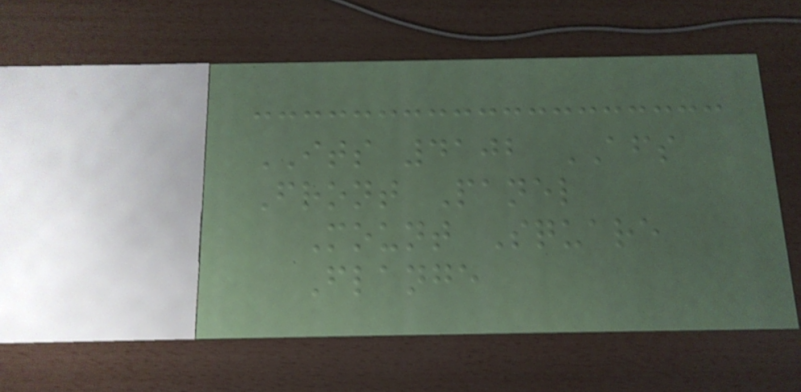ITS 4102 AFS
Front Panel
Mount Square
Flange
